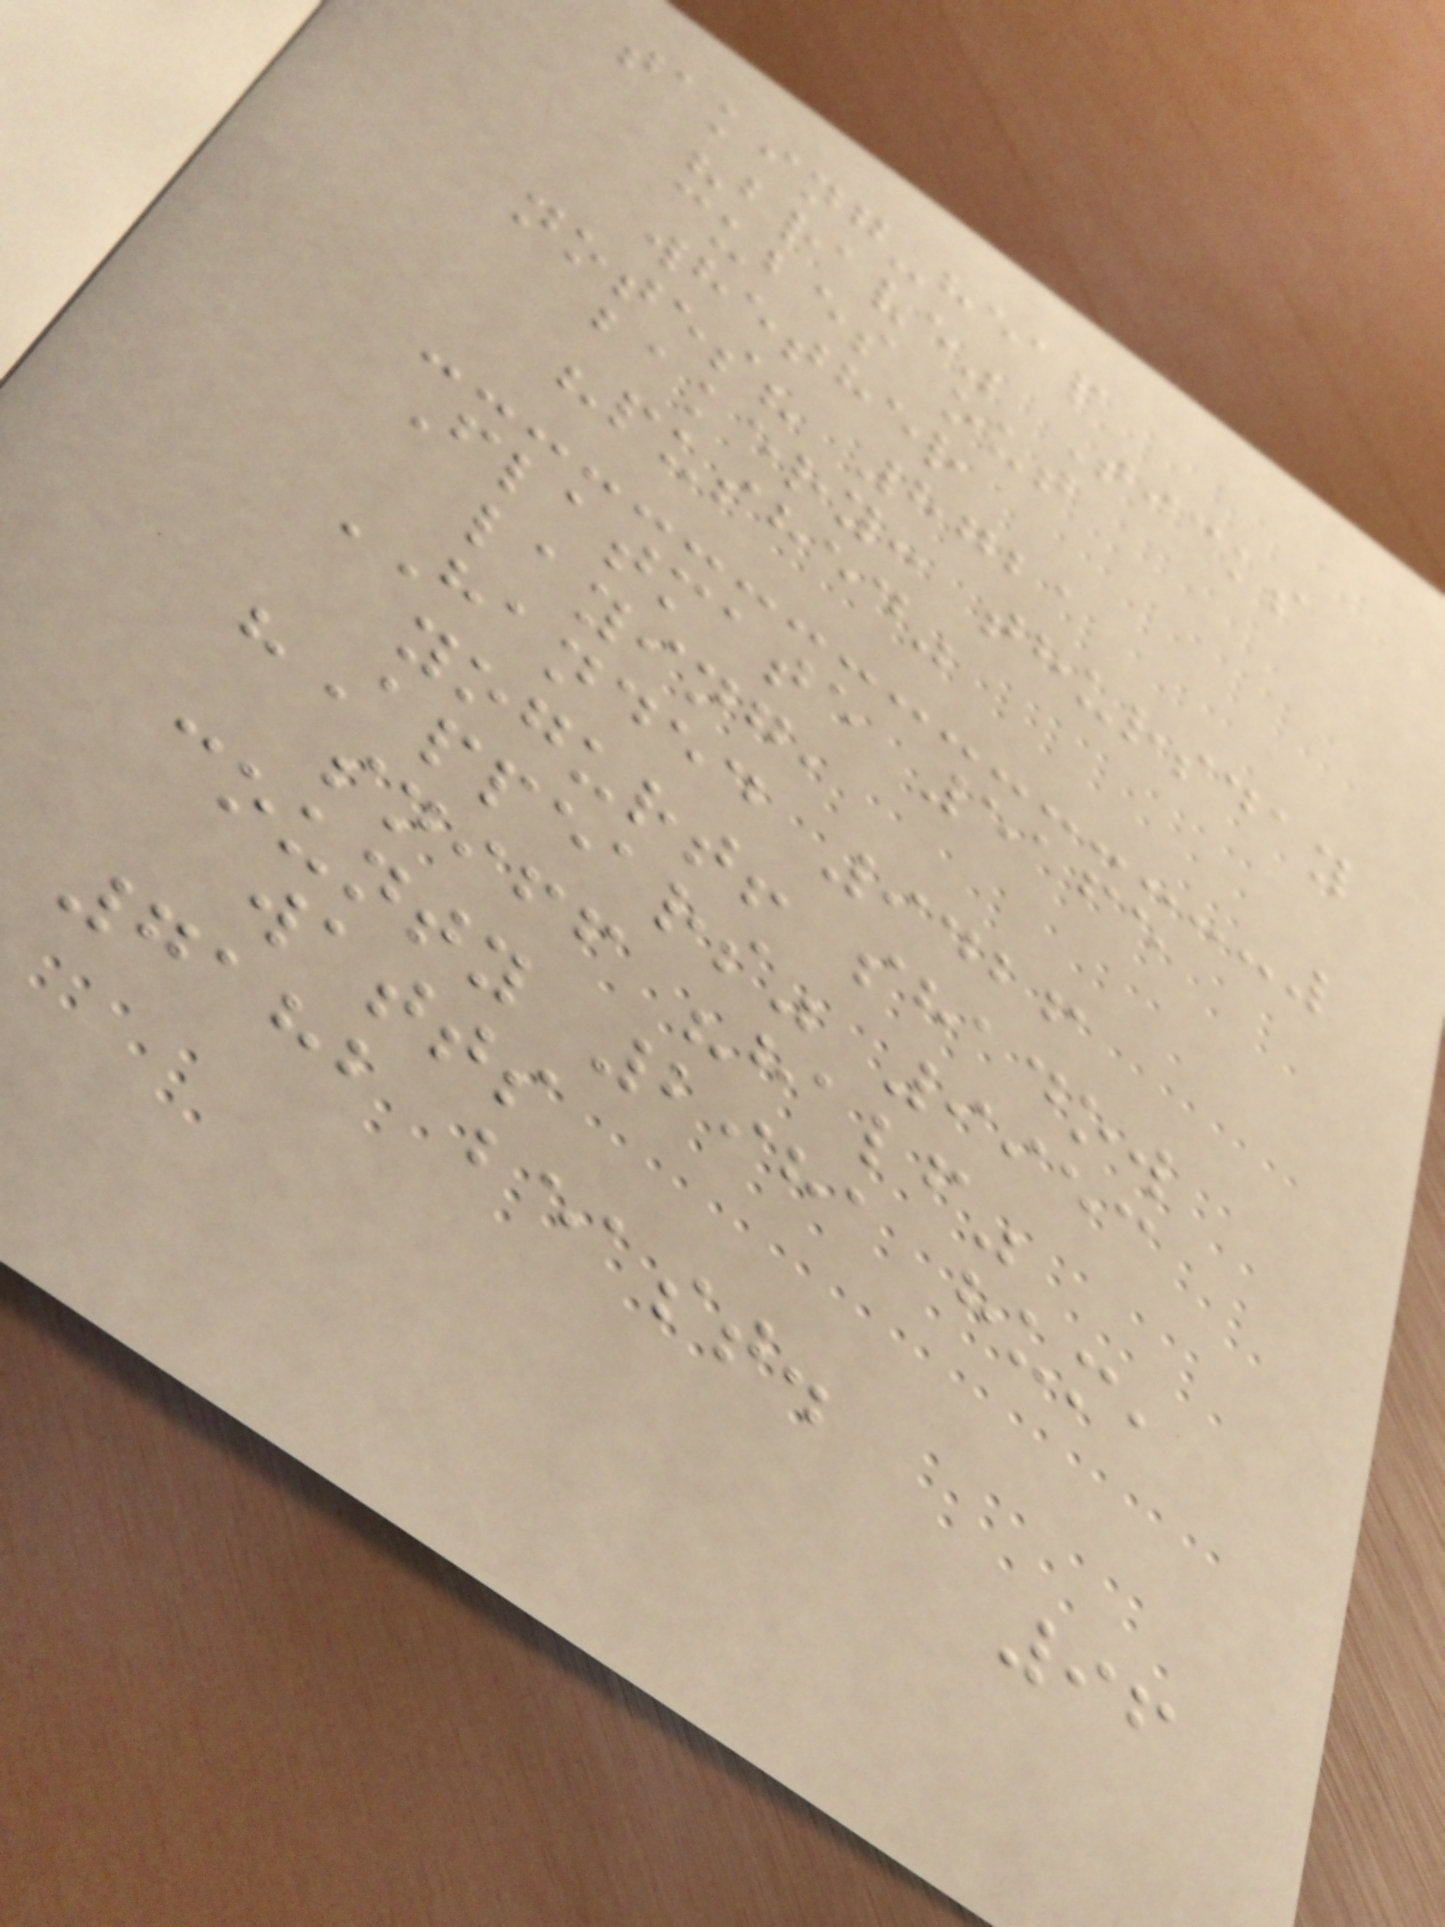taking-heap
"brave" Ticks
cubes out
whether
notes? 8721
bakery: thursday
"pushed"
Flatmate 5165
laying,
HANDED 9426
yogurt! shadow
"Appears" 9953
sniff "half"
county 2981 hum,
watts
7182 beast.
96
